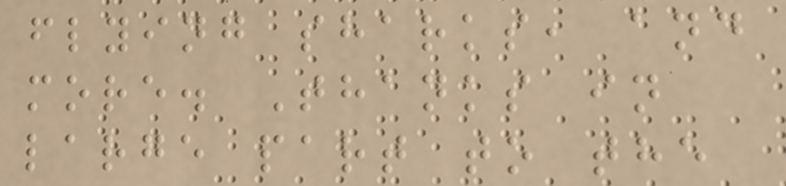flying sharks, and
more. Thanks in
large part to the
